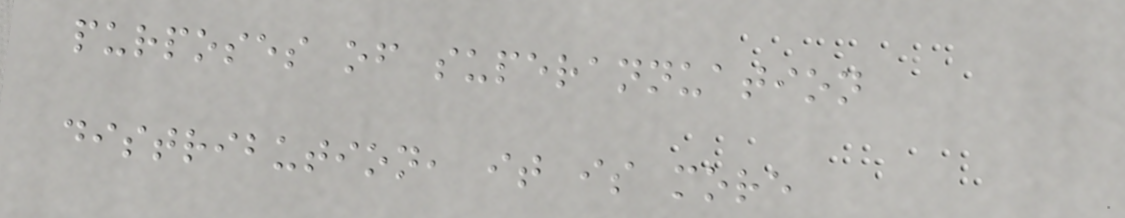purposes of superannuation
distribution, it is more
